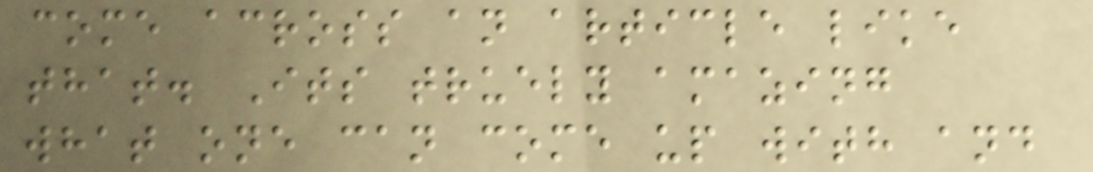come across an article like
that. Its truely amazing
what one can come up with and
